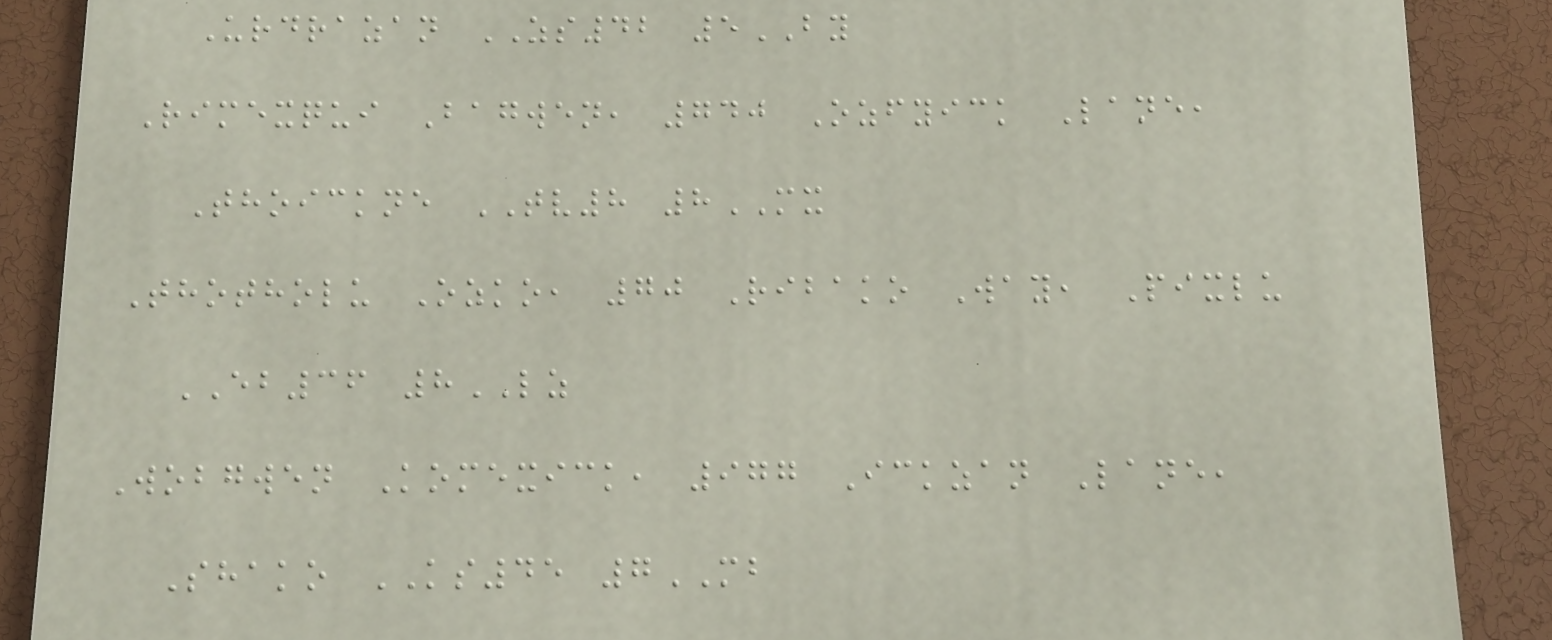Urdrazan ZS42 5BY
Rimexqui Bagwen, 740 Ozfyick Lane,
Thoickne TV8 8MX
Thotholu Ozko, 70 Ribako Way, Pixlu
EB36 8LZ
Wobgwen Komexick, 977 Ickzan Lane,
Shako KS45 7MB
